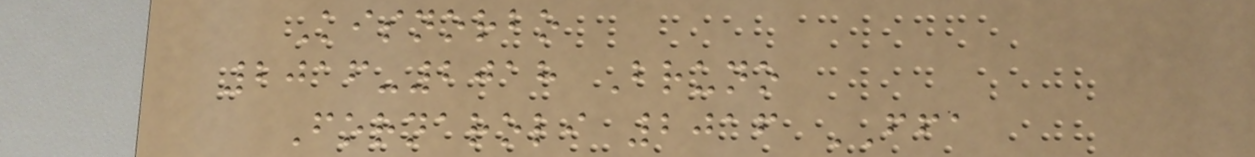Kisnorbo
2016-2018 Bruno
Fornaroli 2016 FFA
